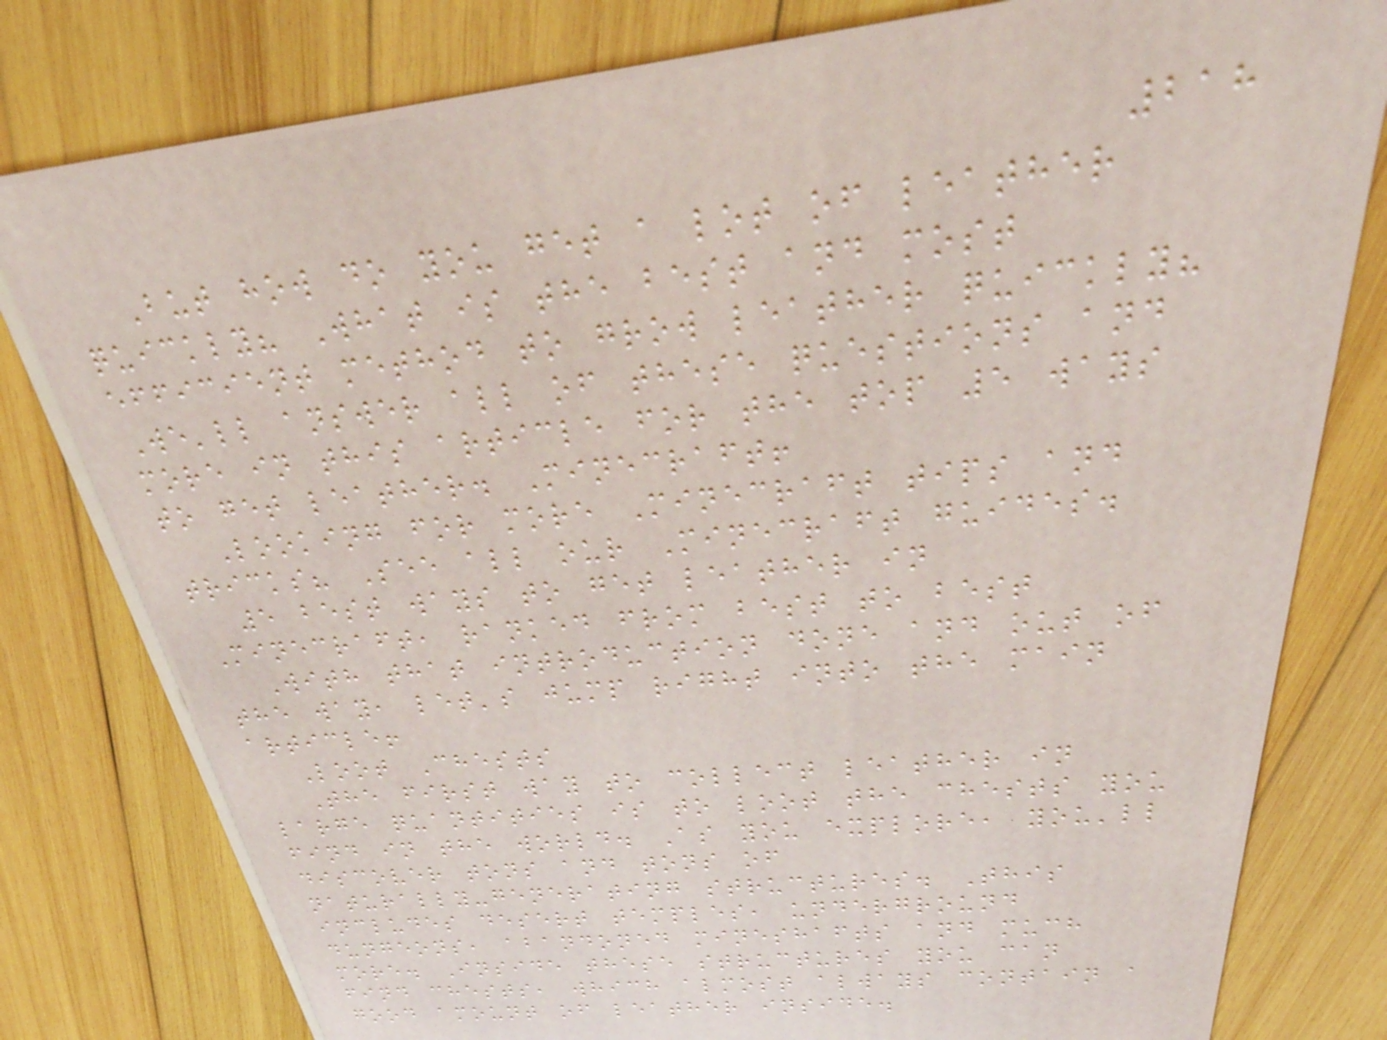218
But how do you get a lot of leather
quickly? What is the best and most
efficient method to grow leather quickly?
We'll answer all of these questions and
more in this article for the top 5 ways
to get leather. Minecraft!
Looking for more Minecraft tips and
tricks? See all our Minecraft guides.
5 best ways to get leather in
Minecraft, ranked from best to best
With that introduction done and out of
the way, let's jump right into the main
article!
Loot Chests
The first way to collect leather in
large quantities is to loot the chests you
find in the world. As you explore, you'll
discover tons and tons of
naturally-generating structures. This
includes desert temples, underground
dungeons, abandoned mineshafts and much
more. Inside these structures you can
find chests, which almost always contain a
good amount of leather inside.
